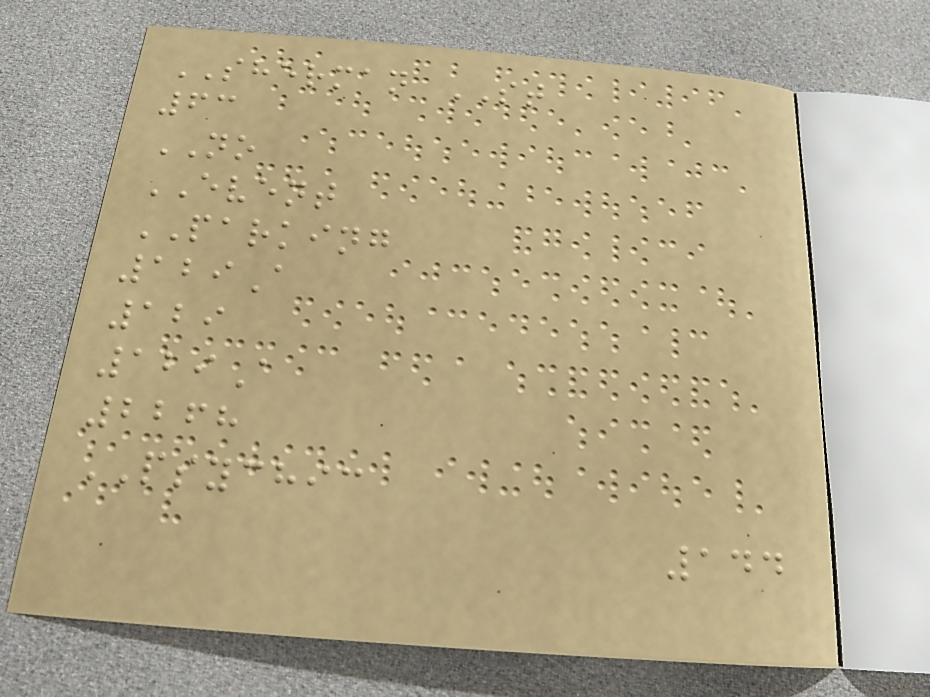SHERMAN ST
63
NO
EVENT
PARKING
129A
129
129A
2268
PSYCHIC
144
